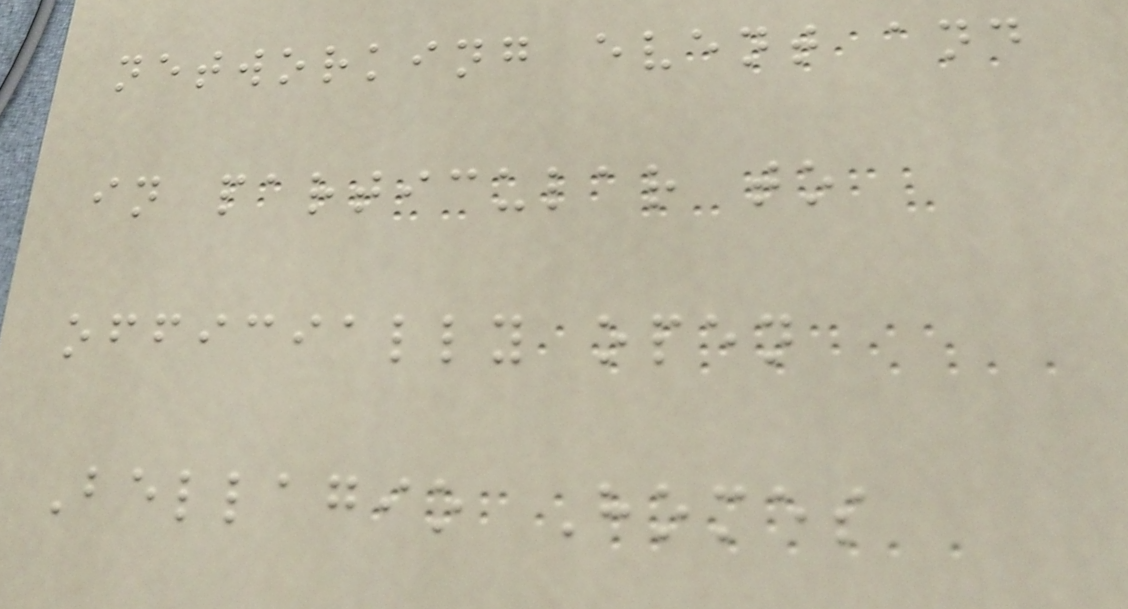networking event and
in particular to
officially open
Bellagio Homes
